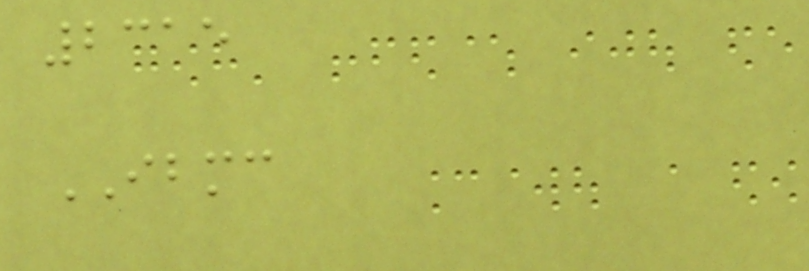2315
IBMC
